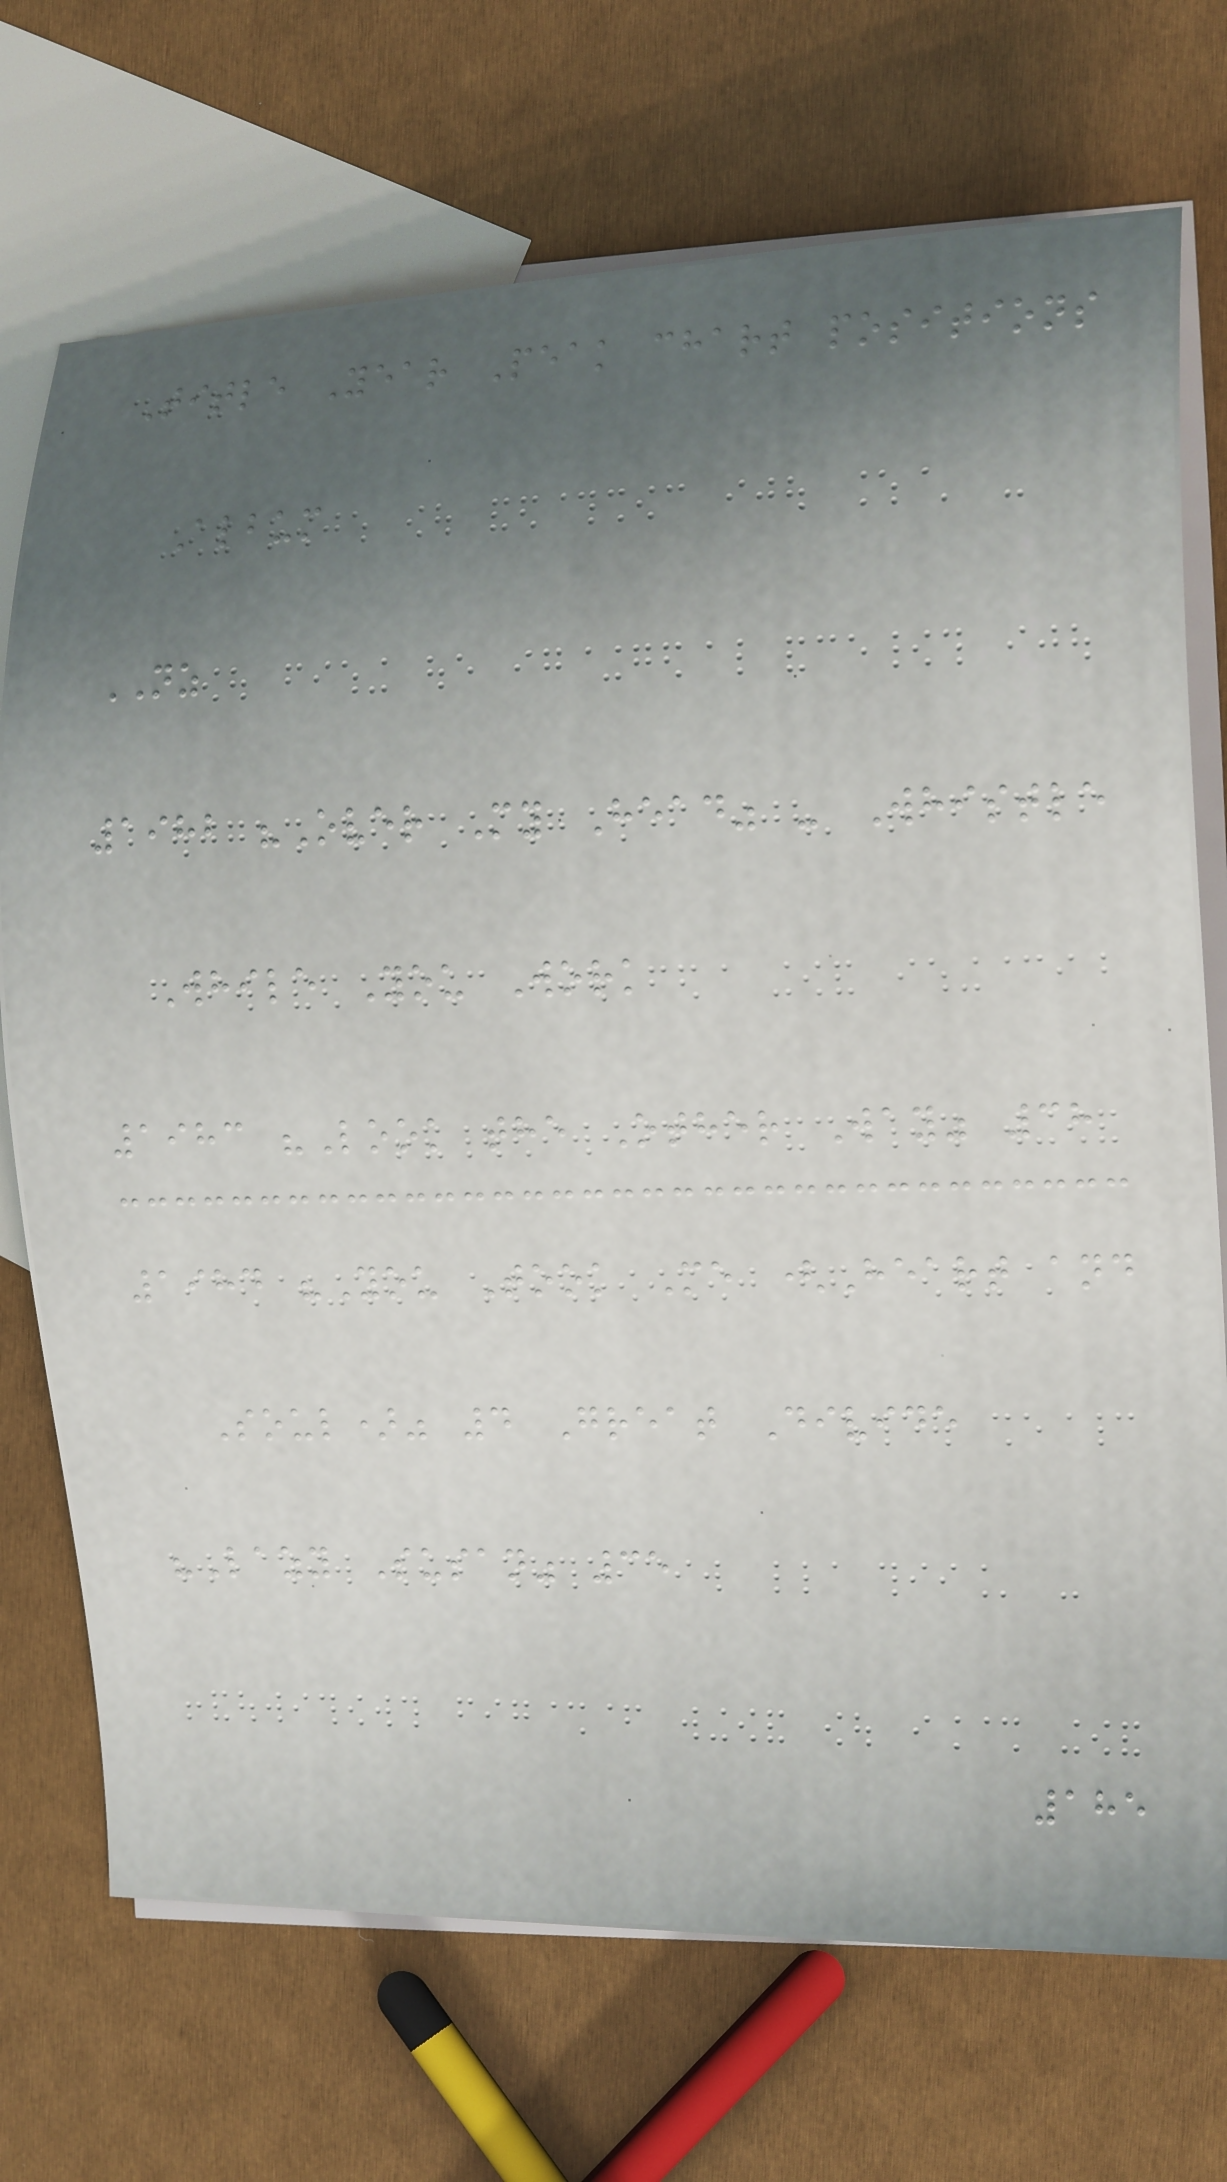Title Year Peak chart positions
Album
NZ
1982 "Over My Head" - Whistle
While You Work
1983 "Look the Other Way" 38
1984 "You Took Me (Heart and
Soul)" 4 Great Divide
"Lazy Susan" 35
185
